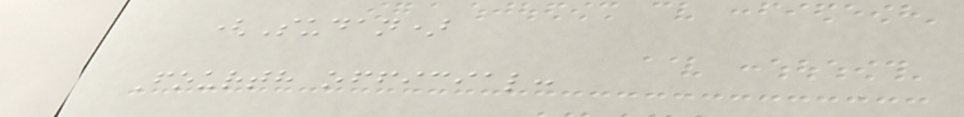(Sudan)
Fourth official:
